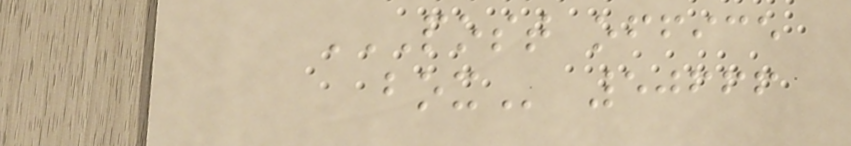POST OFFICE
BOX 50666
